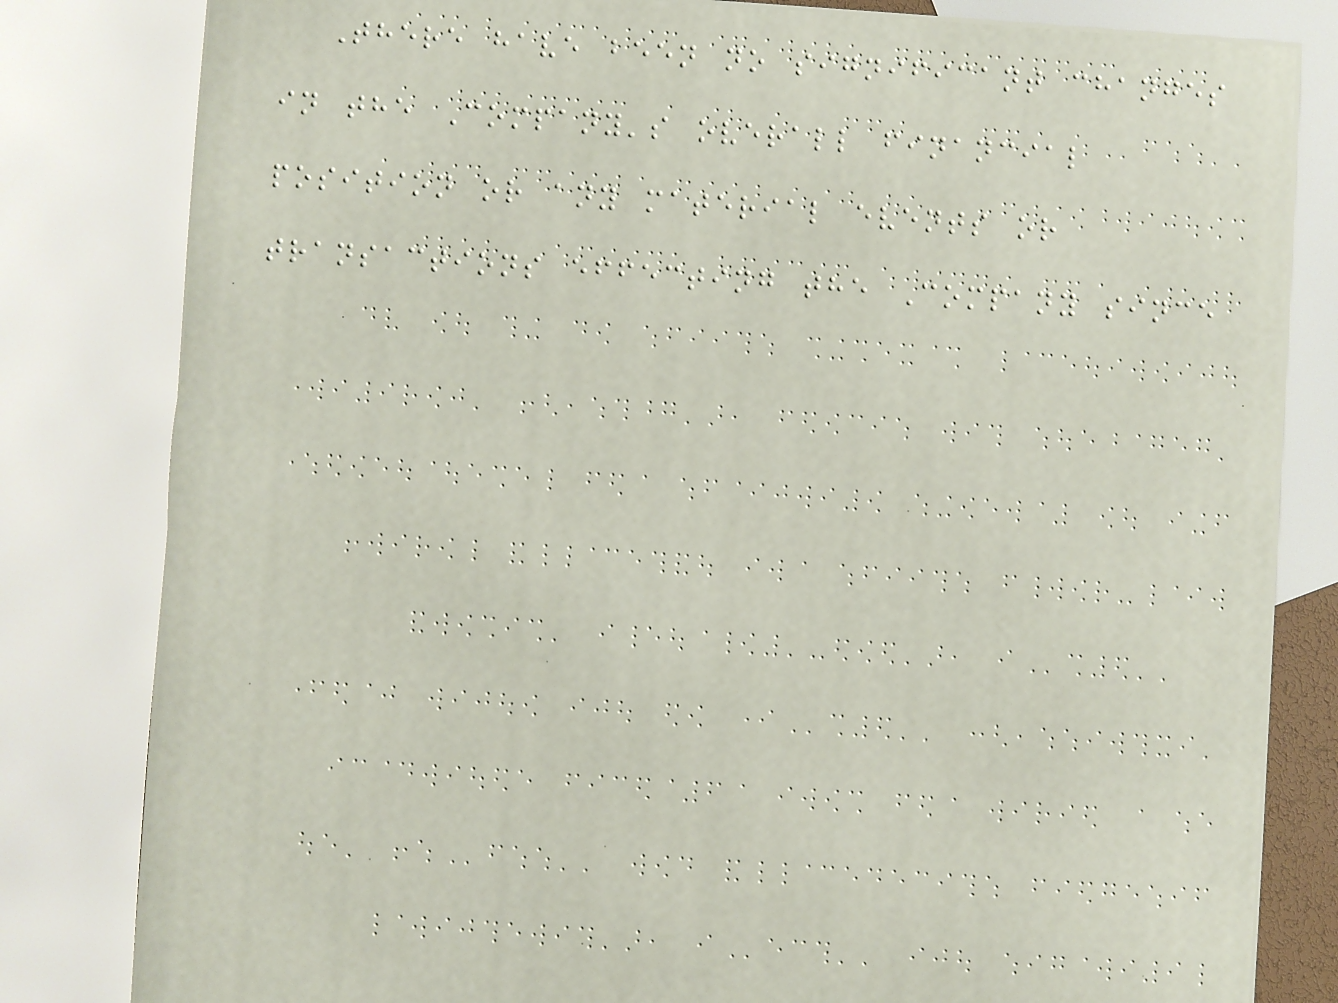There have been no significant changes
in the Company's overall financial
position or any material events or
transactions effecting the Company since
